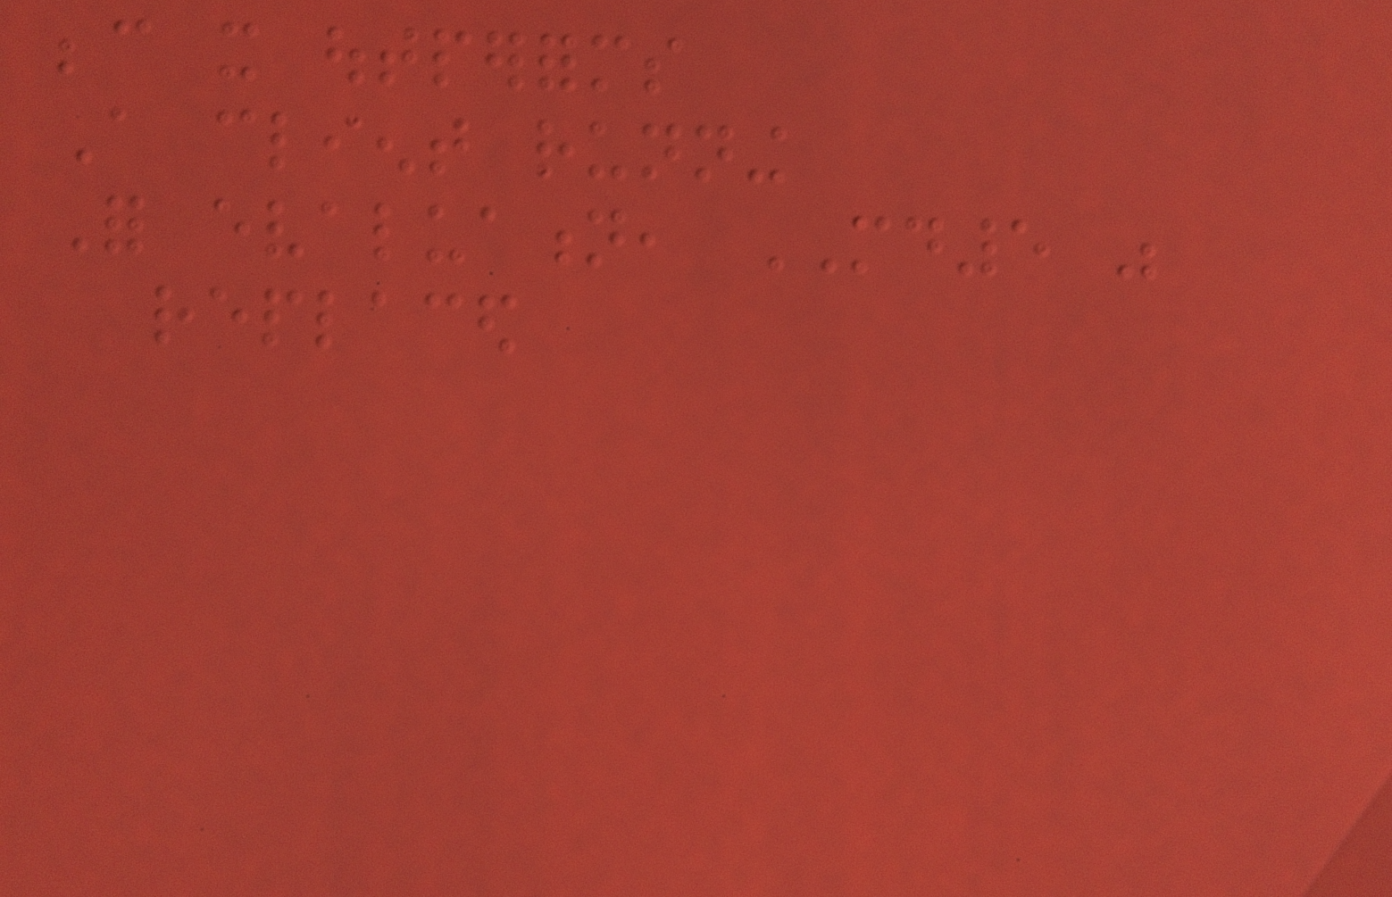because it outperforms
A client running
For evaluation, MD5 was
replaced
